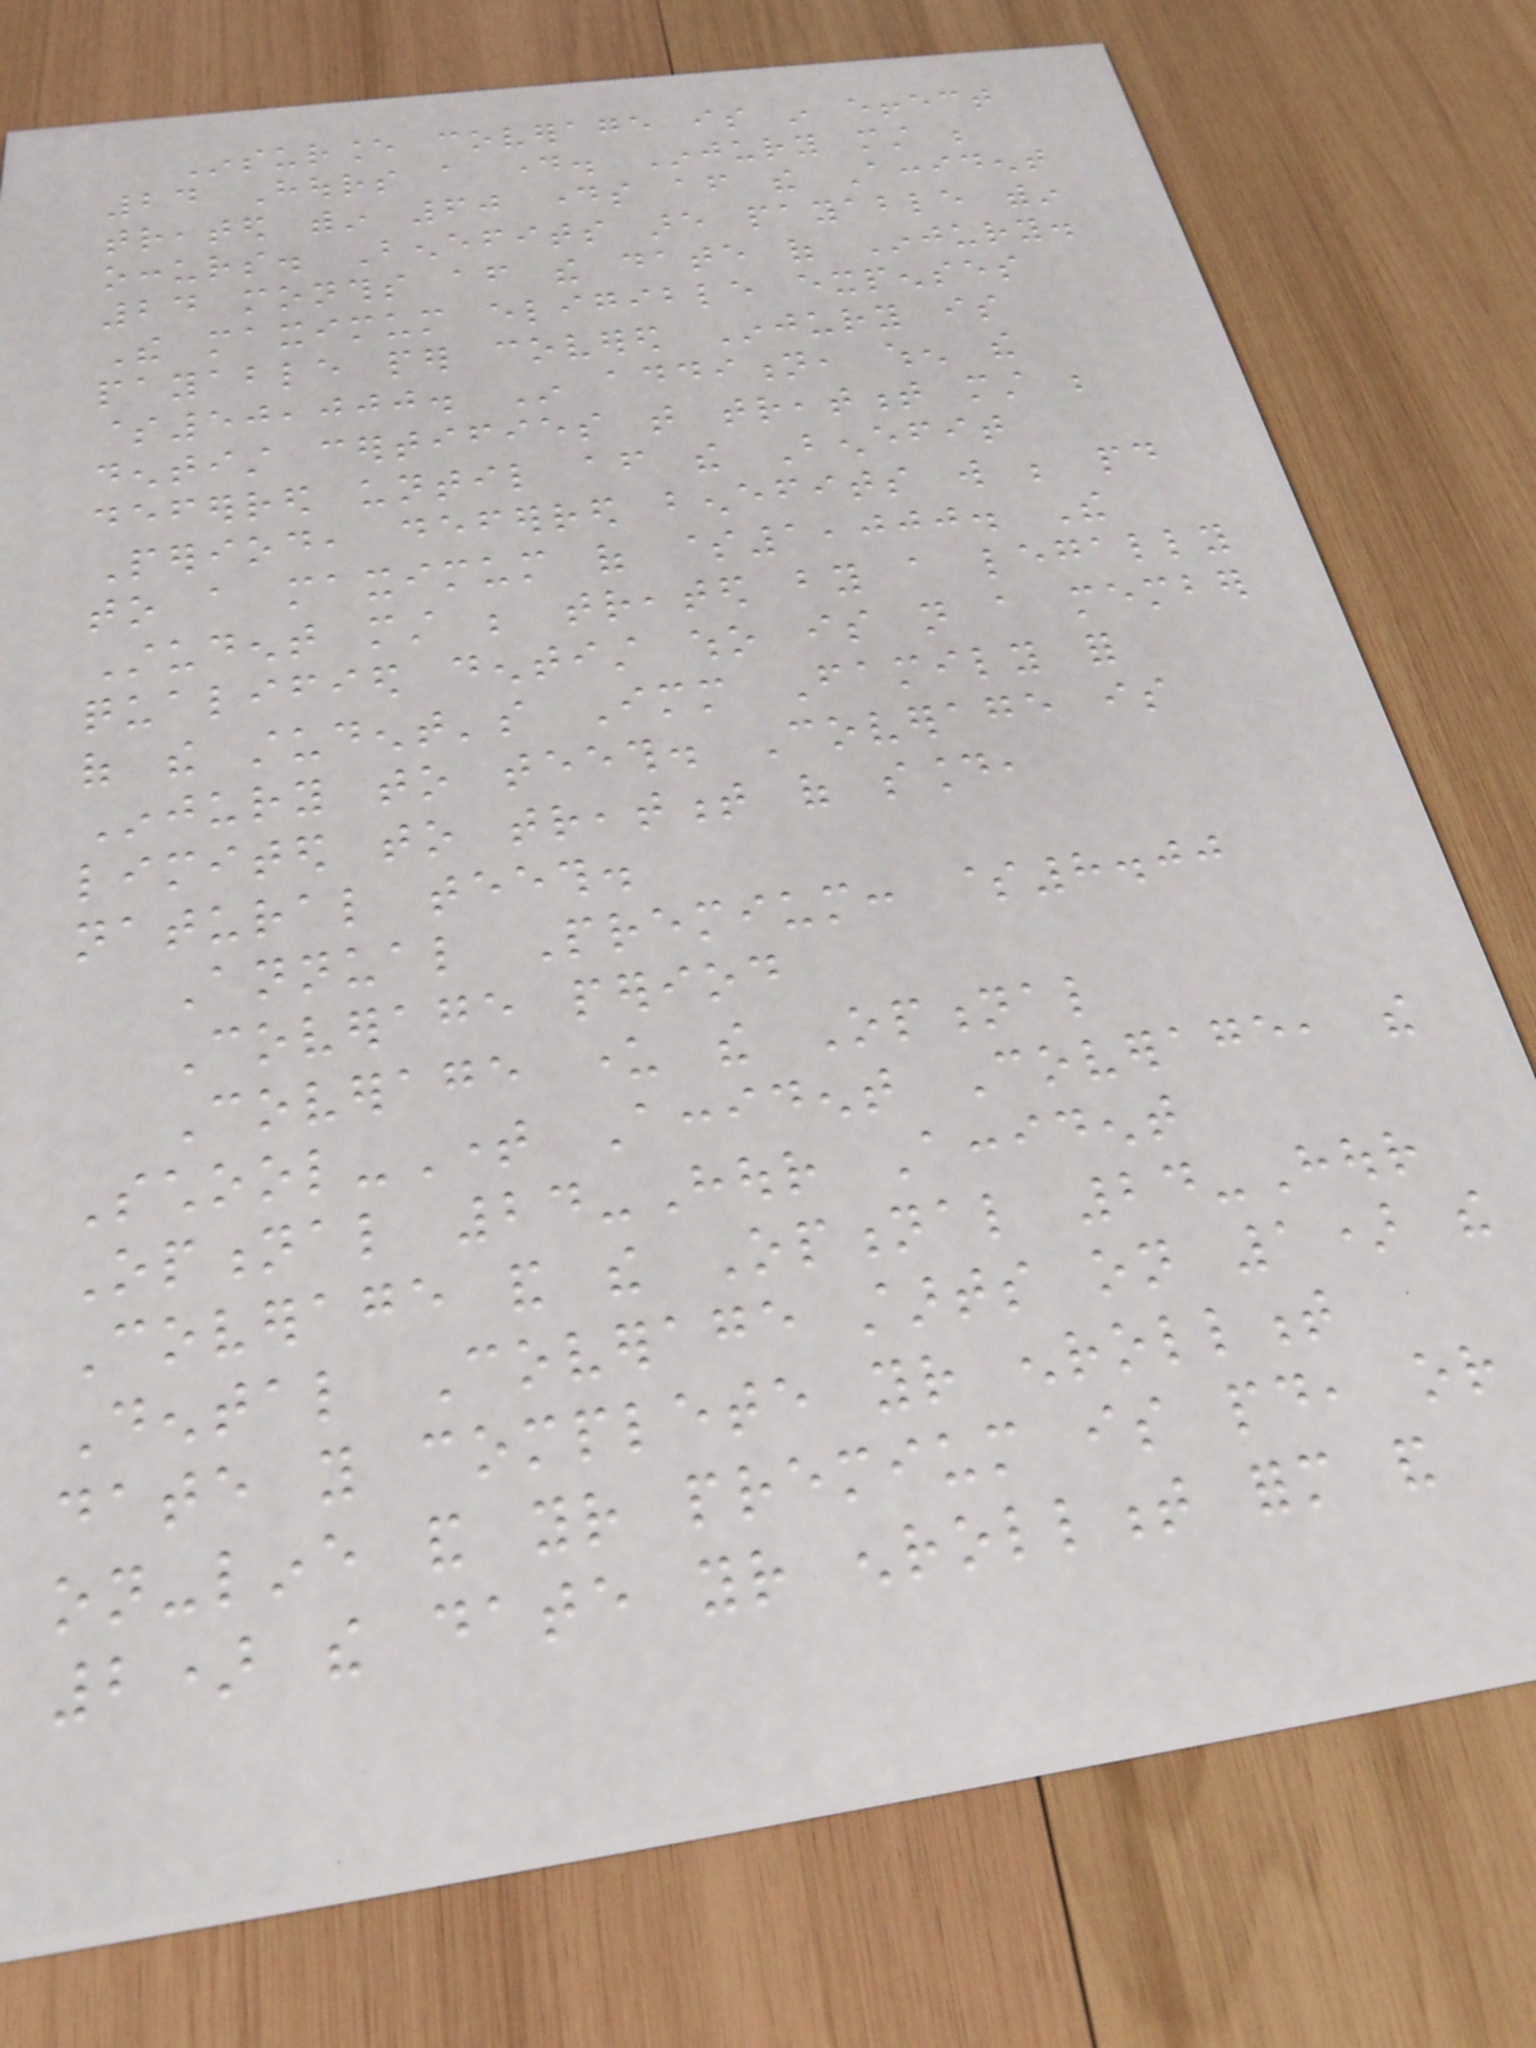Insurance coverage is in effect
24 Hours a day. Injury must be
treated within 60 days after the Accident
occurs. Benefits are payable within
24 months after the date of Injury.
The maximum eligible expenses
payable per covered Injury is
$50,000. In addition, when the
dentist certifies that treatment must be
deferred until after the Benefit
Period, deferred benefits will be paid
to a maximum of $1,000. The
Student must be treated by a legally
qualified dentist who is not a member
of the student's Immediate Family for
Injury to teeth. Coverage is
limited to treatment of sound,
natural teeth.
Annual Premium: $8.00
Coverage period
Coverage under the Optional
School-Time Accident Coverage, the
Optional 24-Hour Accident
Coverage and the Optional 24-Hour
Dental Coverage starts on 1) the
date you complete your enrollment
on-line and your premium is paid, or
2) the date your enrollment form and
